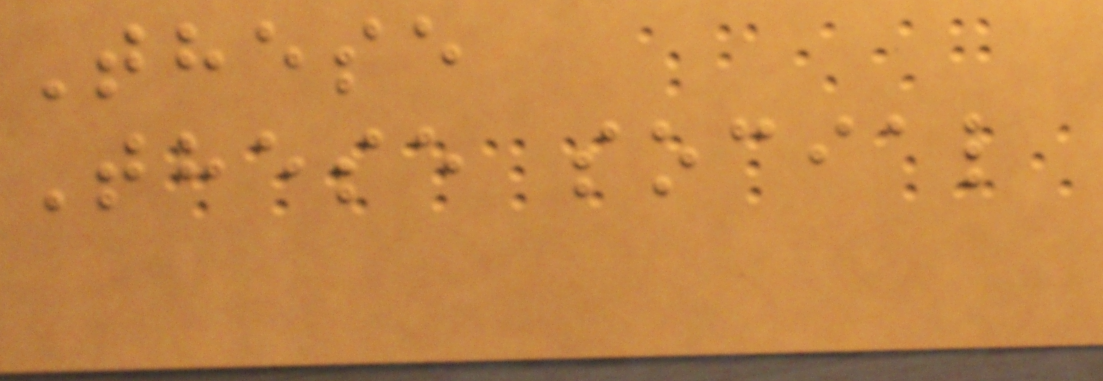These
These social
